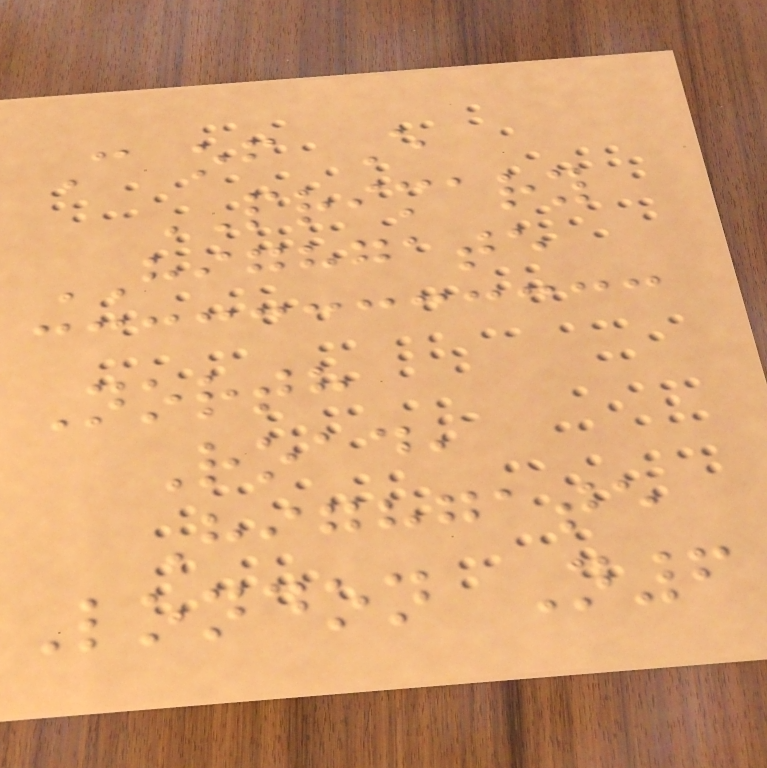C of E
PRIMARY
HIGHGATE
North
Road,
Highgate
London N6
